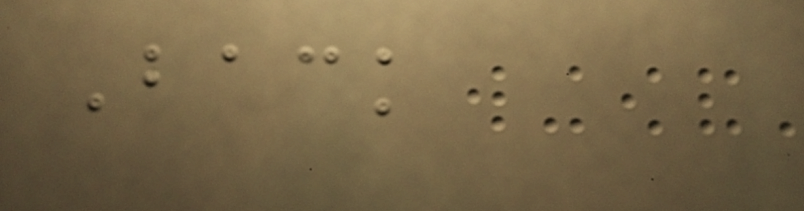Back
